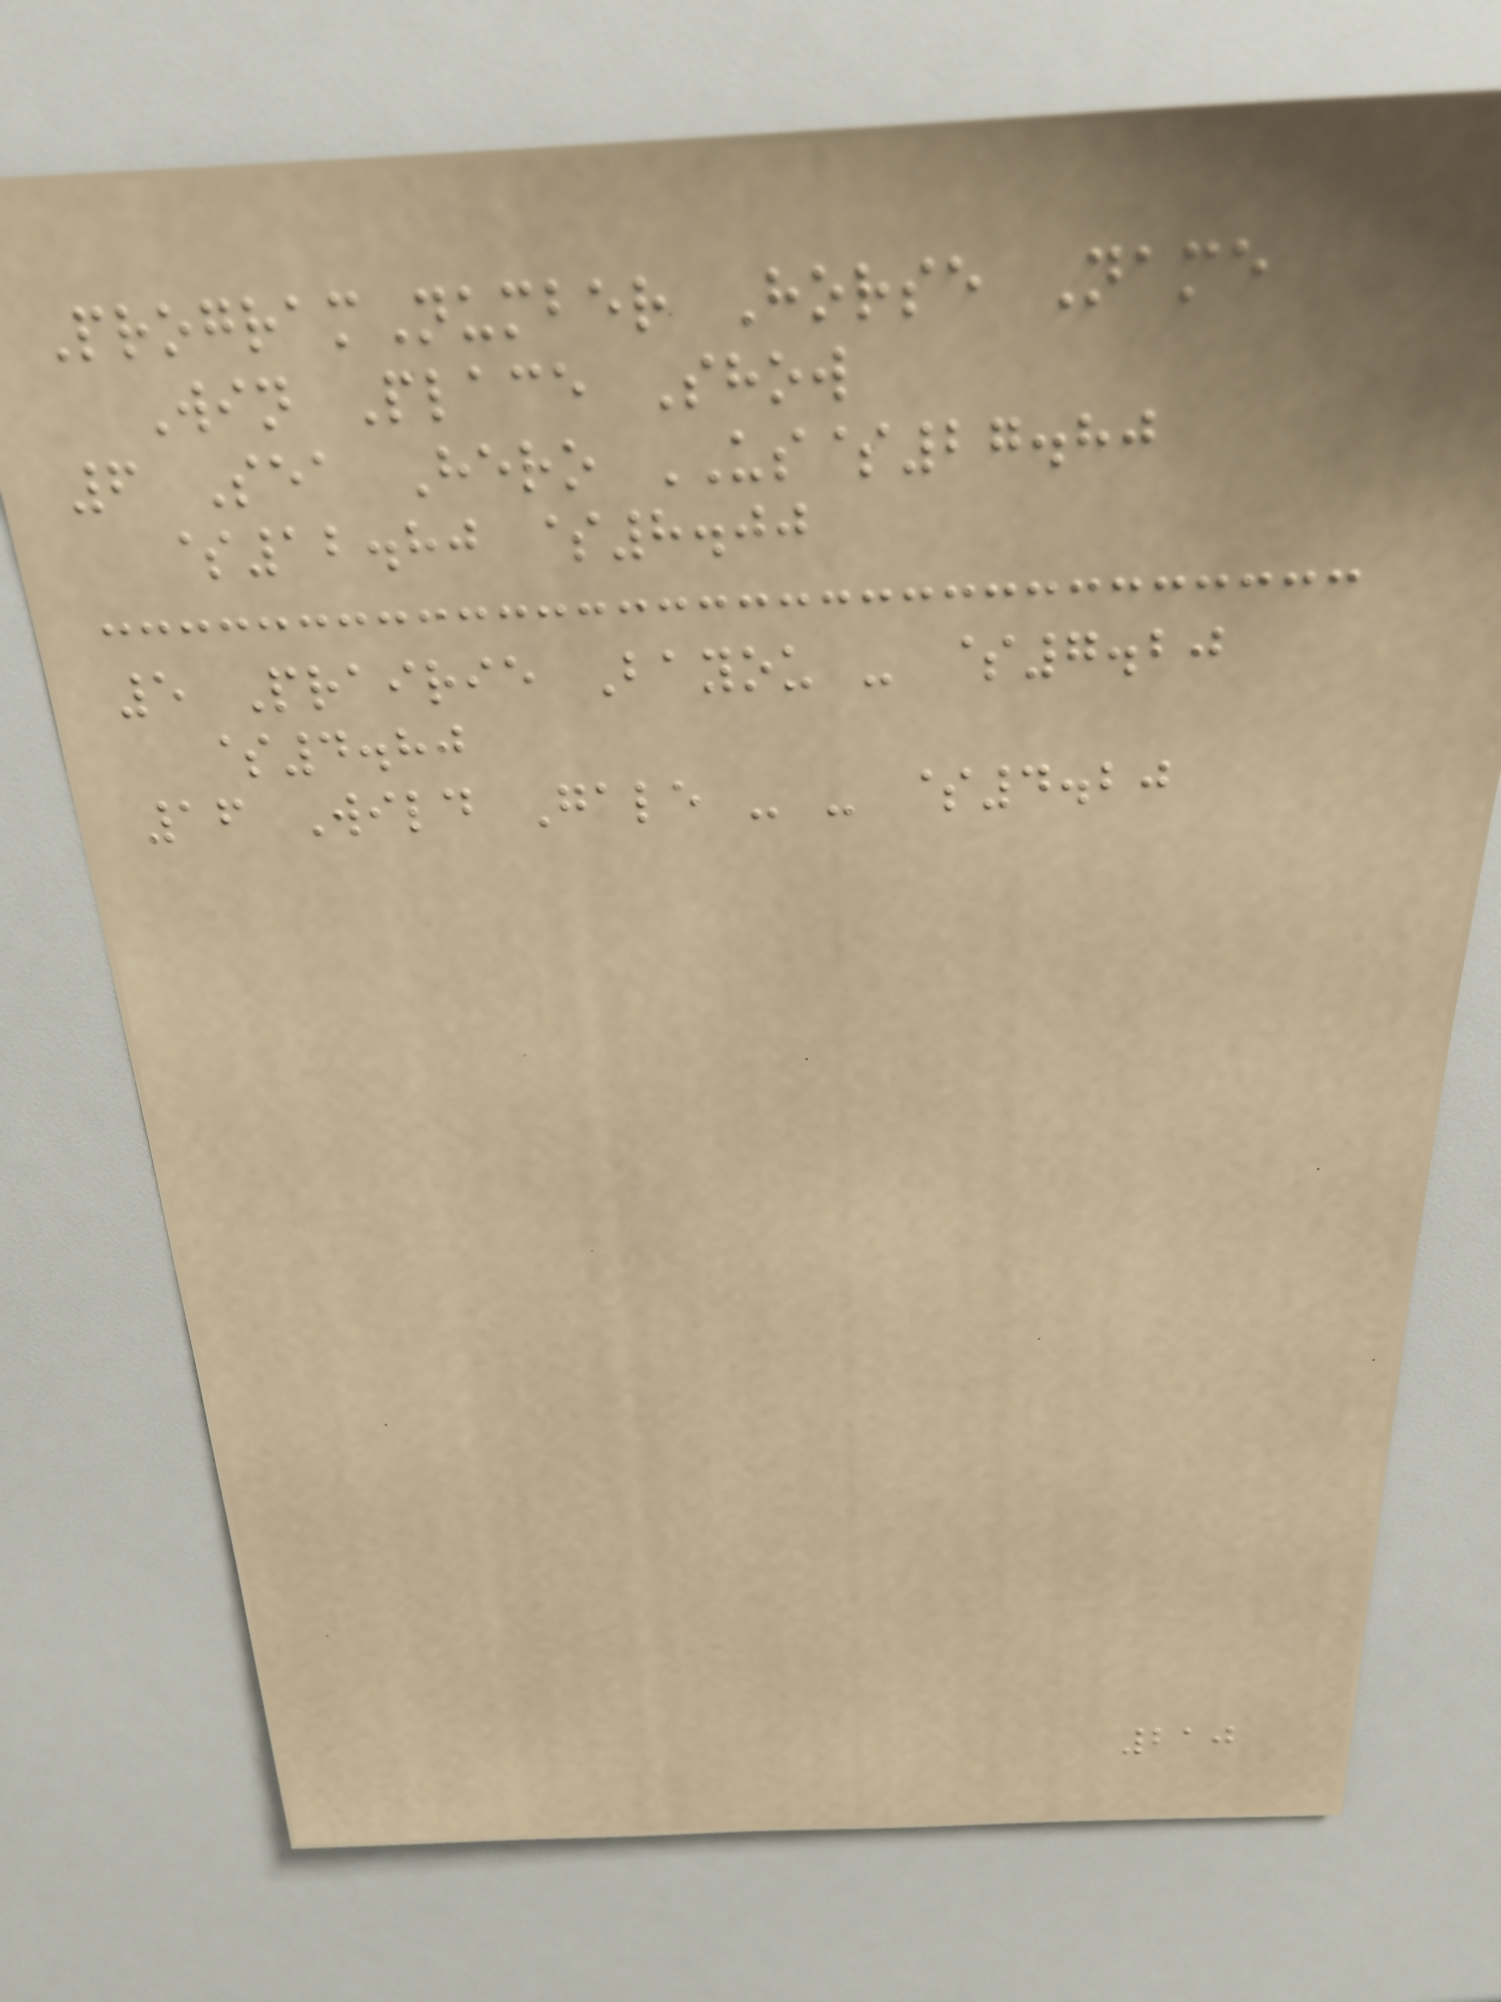ProgramNumber Horse Name
Win Place Show
6 Sea Hero US$27.80
$12.80 $8.00
5 Prairie Bayou - $7.20
$4.80
16 Wild Gale - - $4.20
210
